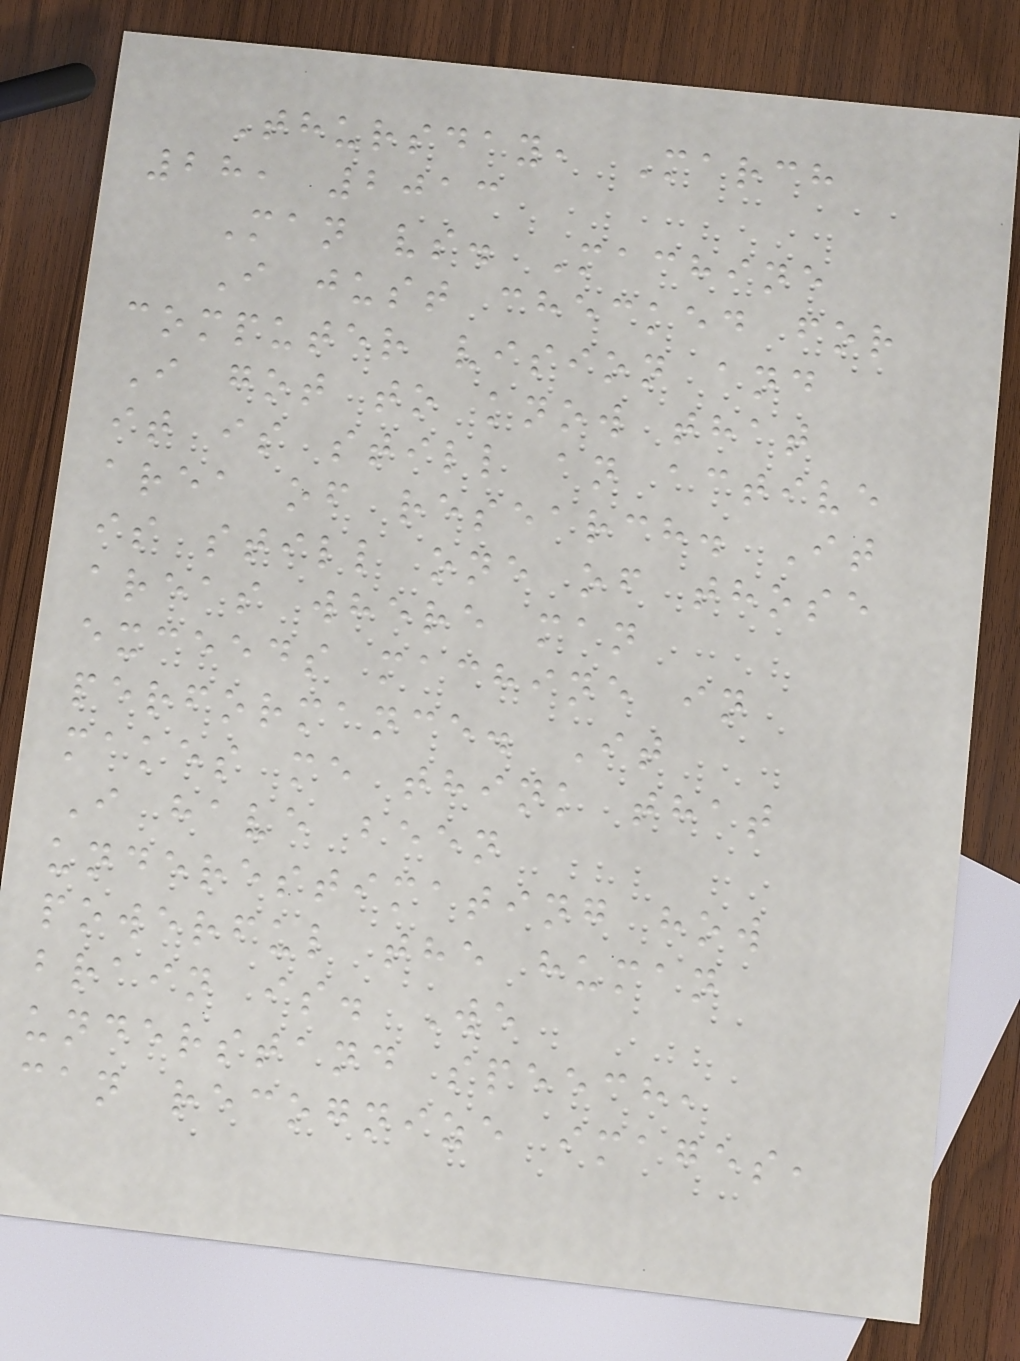Thursday, March
28, 2013
Man vs. Machine
I just checked for
computer vision and
I got to know that
it is still an active
area of research. It
is still one of those
areas where man
exceeds machine in
performance. It
makes me think that
I have been
underestimating how
powerful the human
brain is. We
understand speech,
can recognize images,
